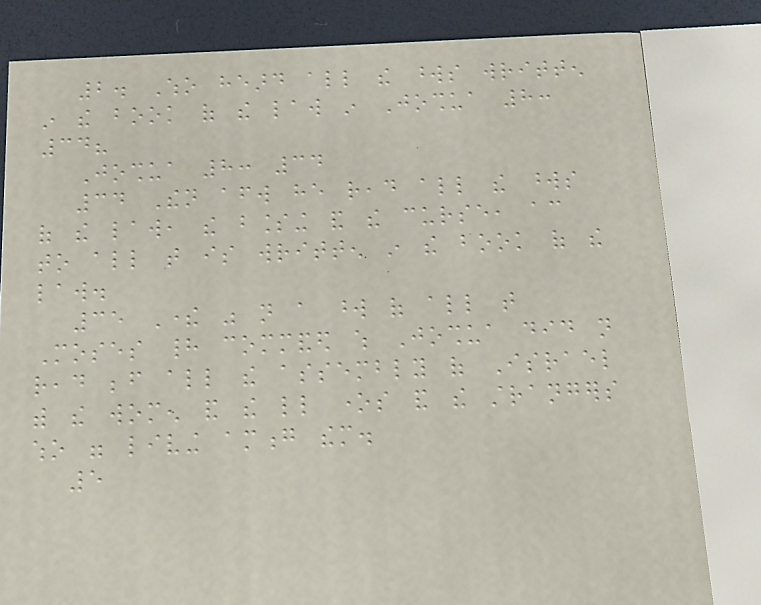2. Who heard all the words written
in the book of the law in Joshua 8:
34?
Joshua 8: 34
34 Then afterward he read all the words
of the law, the blessing and the curse, according
to all that is written in the book of the
law.
35 There was not a word of all that
Moses had commanded which Joshua did not
read before all the assembly of Israel
with the women and the little ones and the strangers
who were living among them.
5
